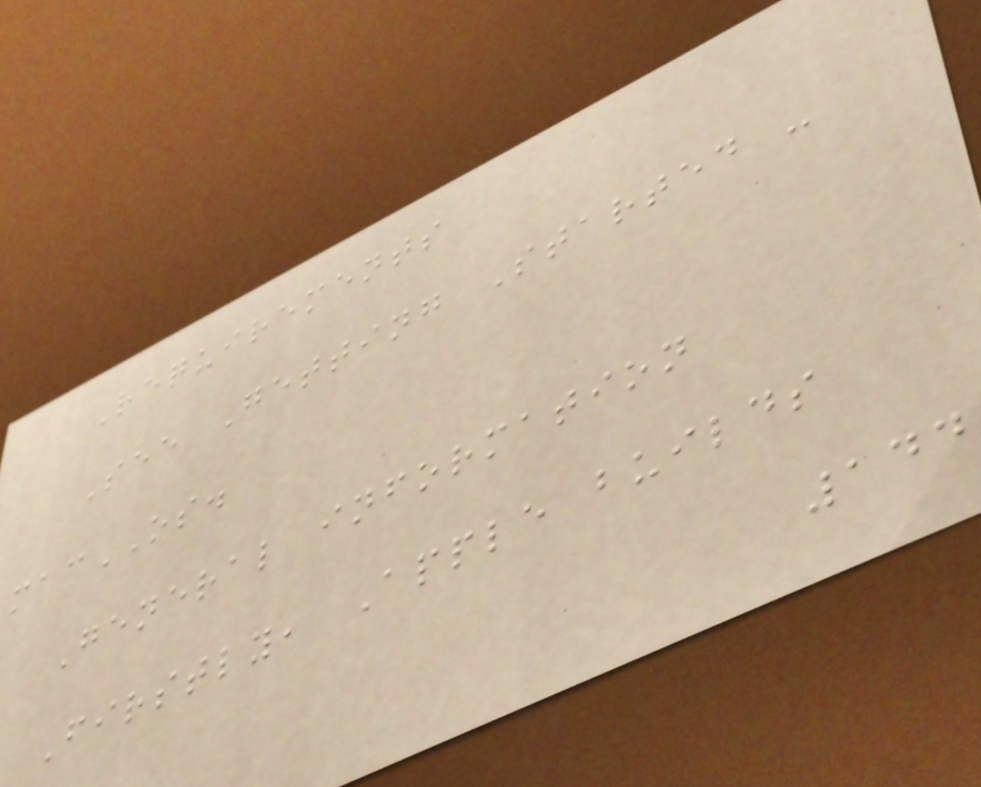Requirements
See Getting Started -
macOS.
General information
Firstly, Apple builds
144
